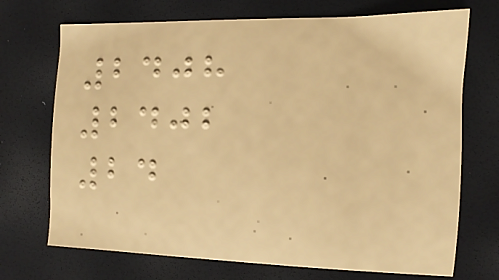2408
2402
24
